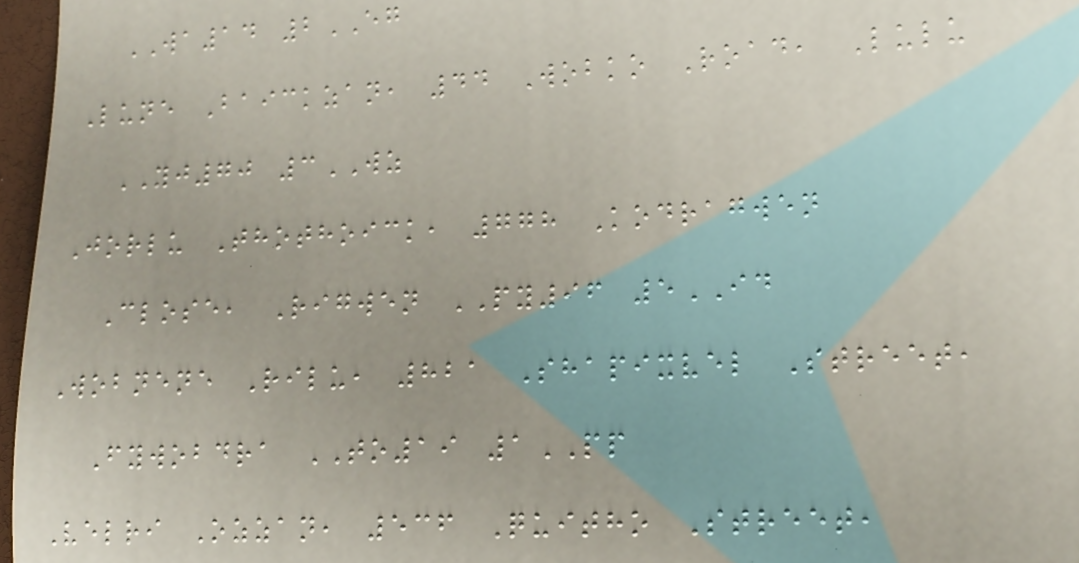WA14 2EG
Lune Baickzan, 44 Wobko Road, Lulu
YJ70 3WZ
Jorlu Thothoick, 778 Kodragwen
Close, Rigwen PY96 5ID
Wobnene Rilu, 821 Shapixvel Street,
Fywobdra TO19 1PP
Velri Ozzan, 536 Quitho Street,
